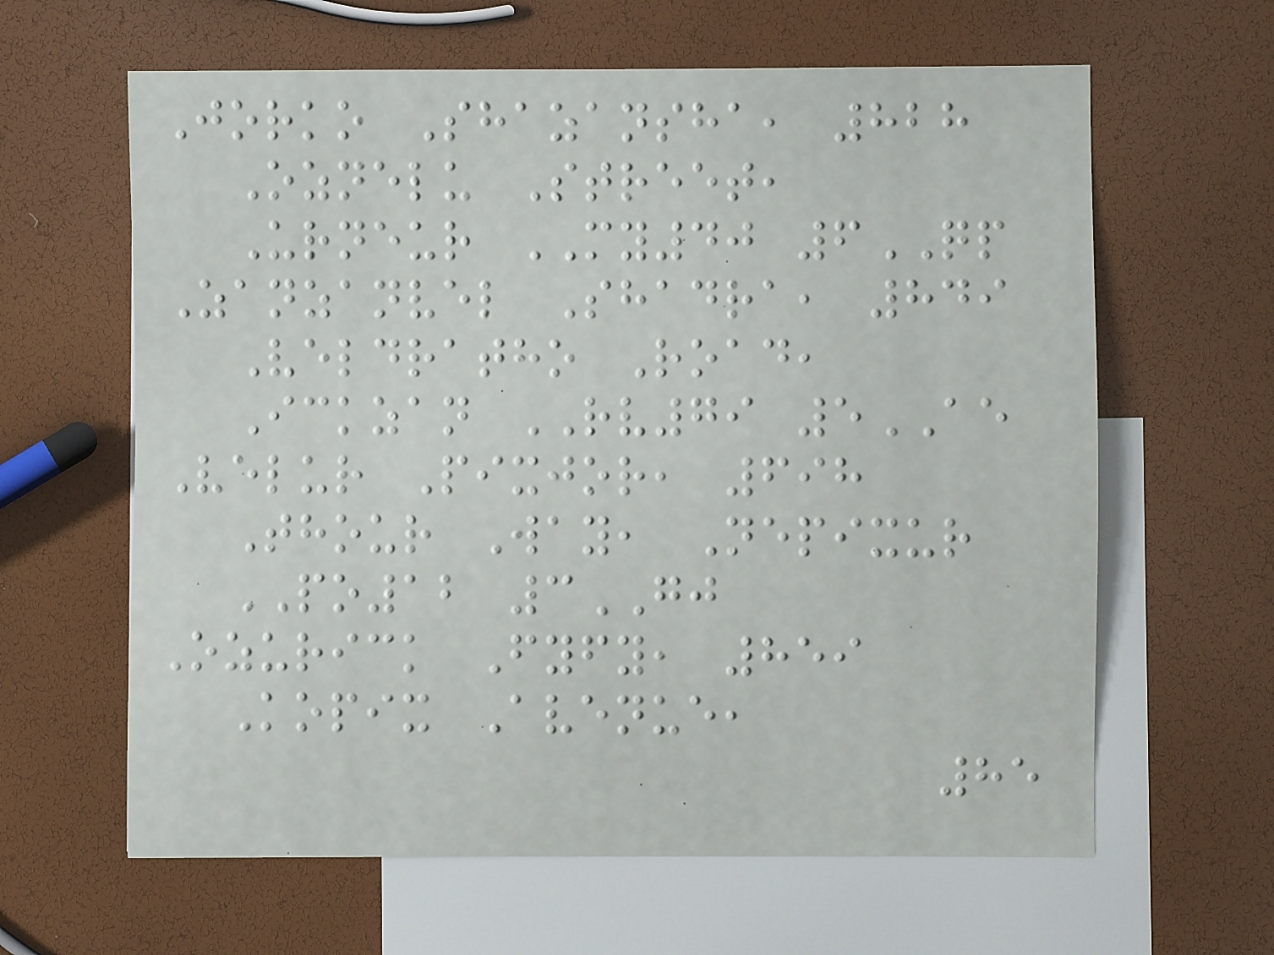Jorko Shazansha, 828
Oznelu Street,
Urneur MY40 6QP
Zanzanvel Shadra, 849
Veldratho Road,
Ickzan RV79 5AE
Velur Pixjor, 698
Thour Way, Nepixur
PO12 3GJ
Ozurick Fyfy, 859
Kopix Avenue,
85
